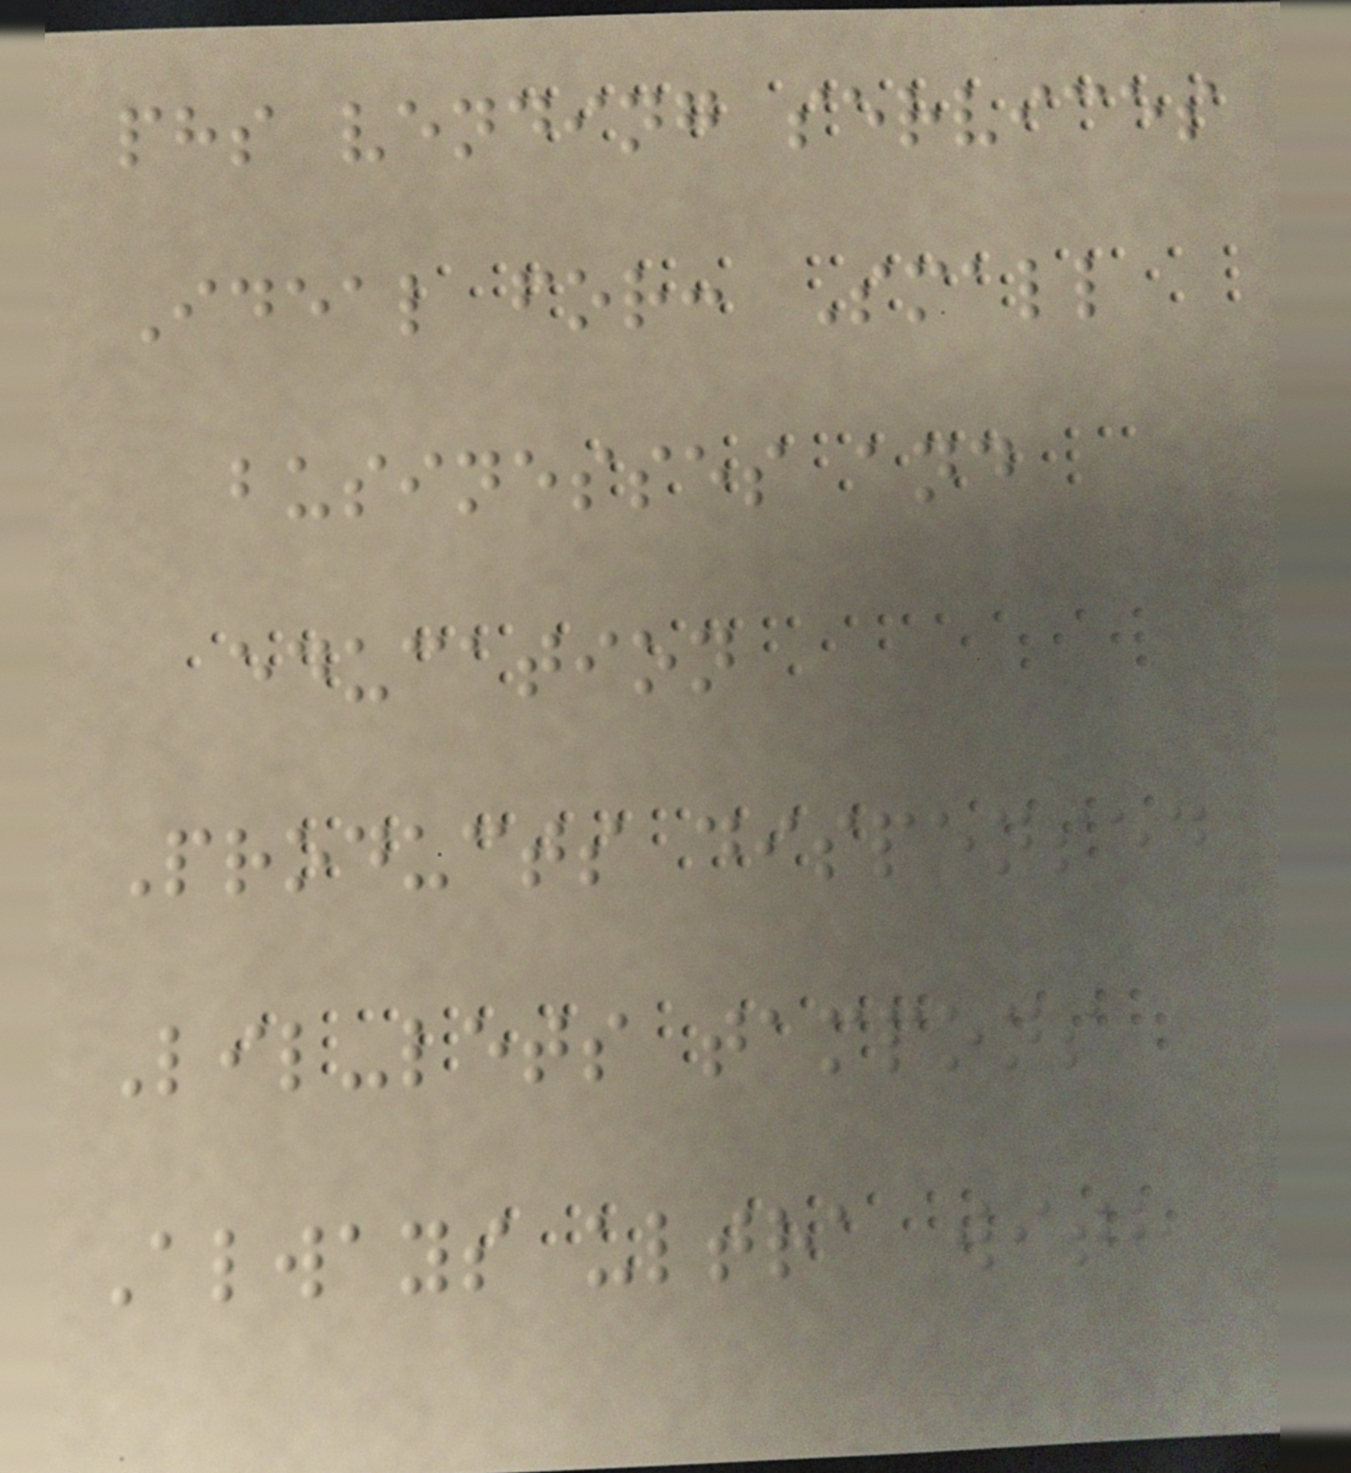phs vending services
Ideal for: Small
businesses and
education
Products dispensed
Lil-lets tampons
Always ultra with
